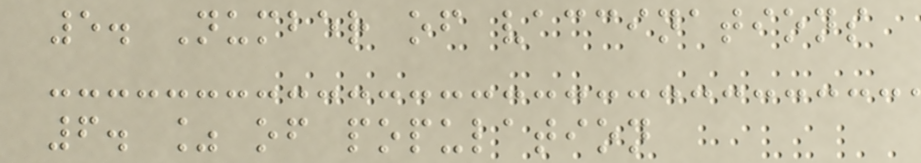5. Number of vaccinations
6. % of population
